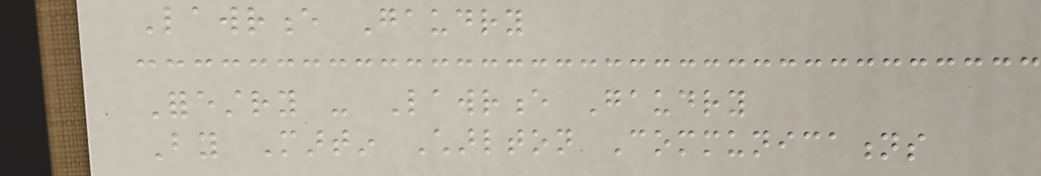Lawrence Gaudry
Forestry - Lawrence Gaudry
By Martin Charlton Communications
